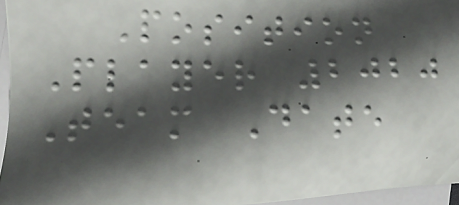Position
Player 2020
Team Date
